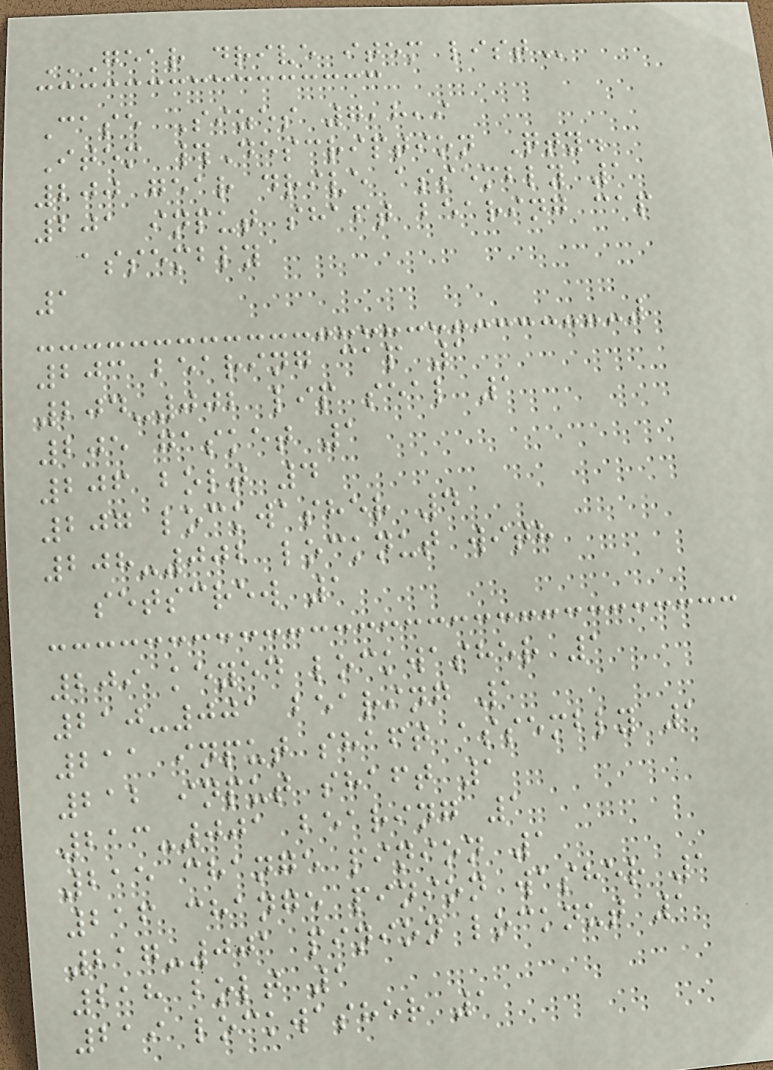GEAR DRIVE ITEM LIST
Case Sizes 7,8,9
Item #Description Qty.
200 gear drive assembly 1
201 input shaft bearing cap
assembly
1
203 bearing cap 1
204-002 lip seal 1
205 gasket 1
206 bolt 4
207 lockwasher 4
208-002 locknut with
setscrew 1
209 keyed lockwasher 1
210-001 bearing 1
211 input shaft assembly 1
212 input shaft 1
213-001 bearing 1
215 change pinion 1
216 change pinion washer 1
217-001 pinion locknut 1
218 bolt 1
219 lockwasher 1
